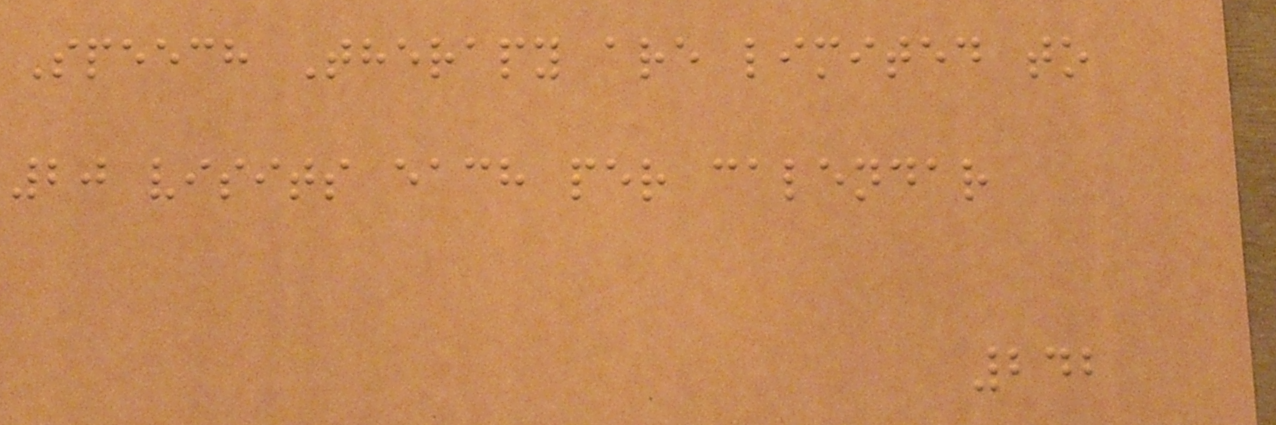Speech Therapy are limited to
20 visits each per calendar
242
